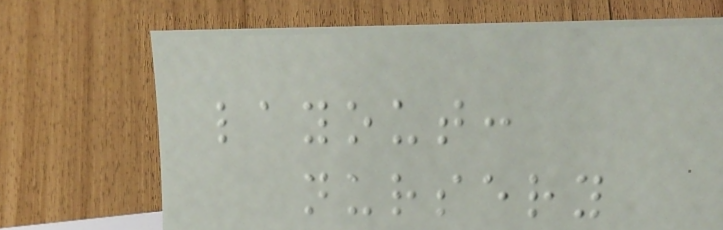layout:
nursery
